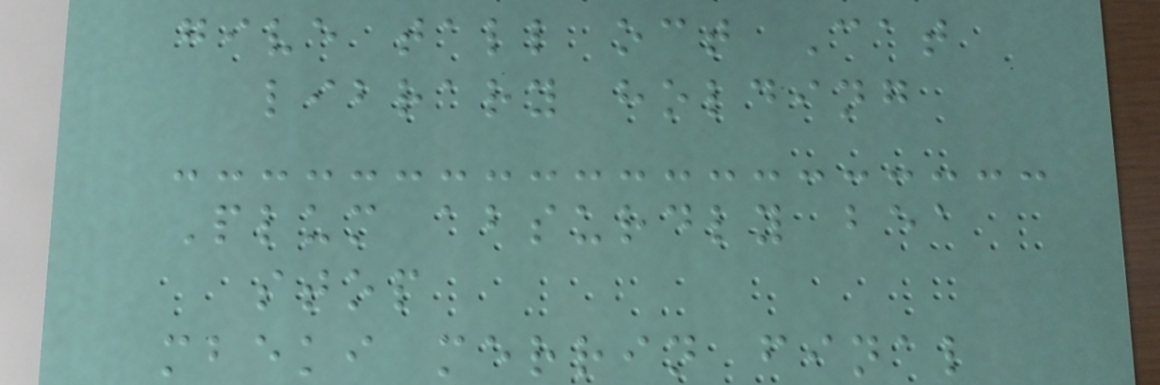give tall oct Cat
library holding
Plum absurdly bea
stop
mbeki merrin final
